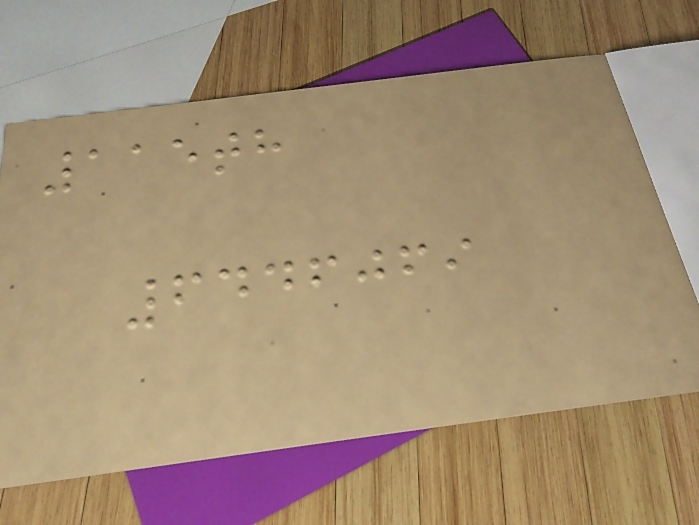115th
6446069
